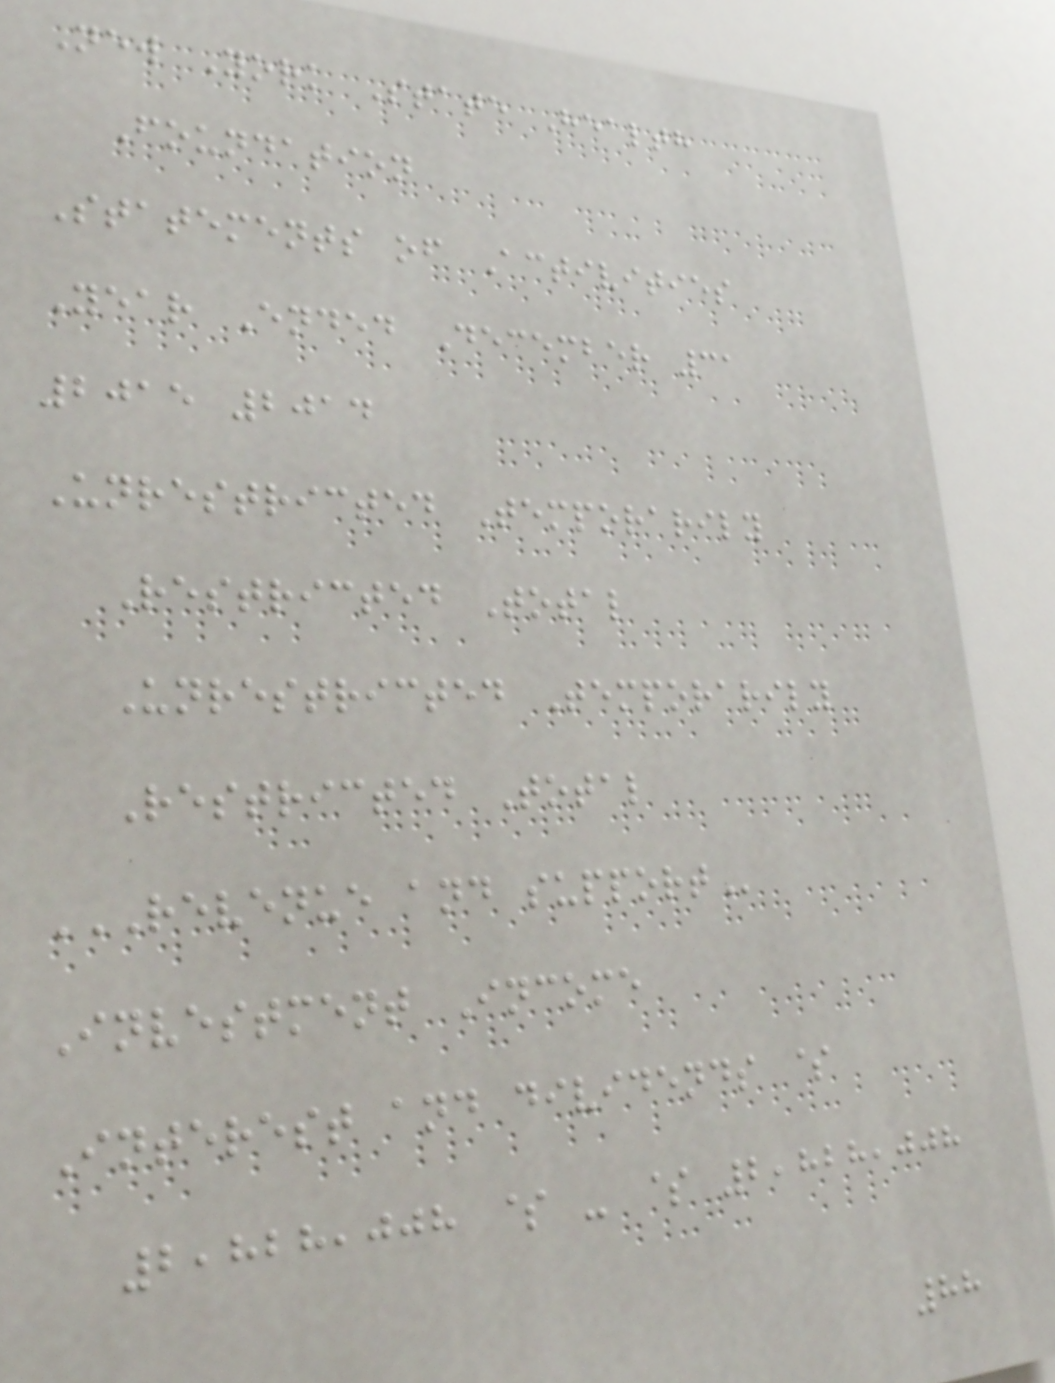New York State Health
Foundation
Statements of Activities
Year Ended December 31
2015 2014
Unrestricted Temporarily
Restricted Total
Unrestricted Temporarily
Restricted Total
REVENUE AND SUPPORT
Investment Income
Interest and dividends $
2,828,008 $ - $ 2,828,008
88
